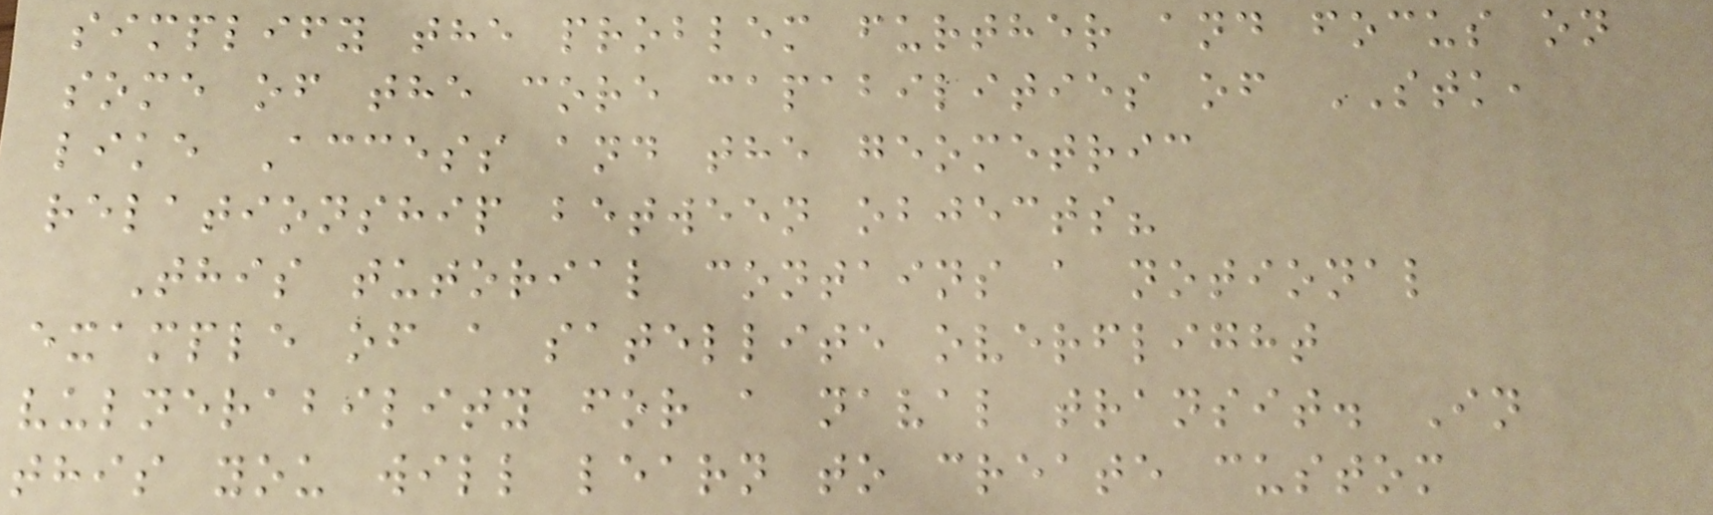simplify the problem further and focus on
some of the core capabilities of STK,
like Access and the geometric
relationship between objects?
This tutorial contains a notional
example of a satellite overflight
vulnerability for a naval transit. In
this you will learn to create custom
